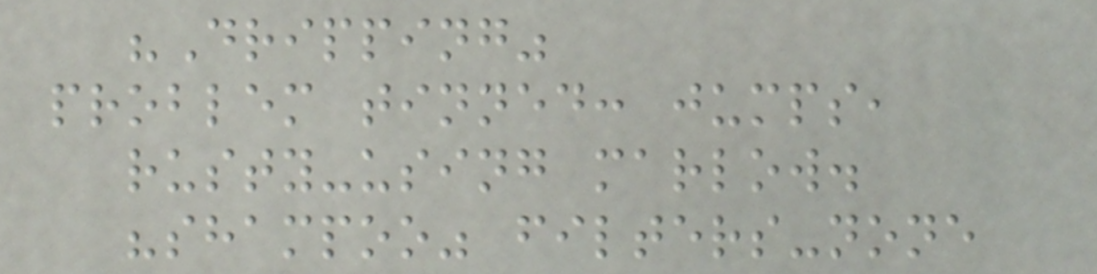"Dripping"
problem tinned: jumps,
rusty-using marlow.
"shampoo" filters-none
